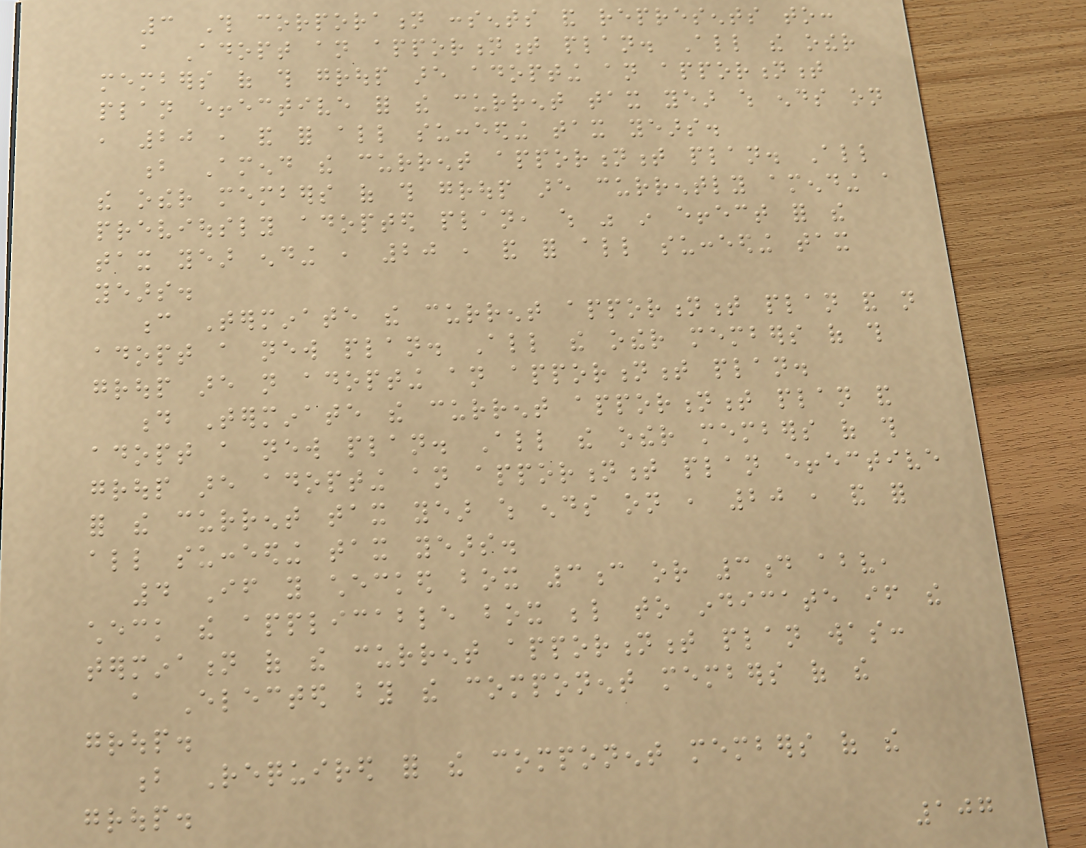3 This corporation consents and represents to:
a Adopt an apportionment plan. All the other
members of this group are adopting an apportionment
plan effective for the current tax year which ends on
, 20 , and for all succeeding tax years.
b Amend the current apportionment plan. All
the other members of this group are currently amending a
previously adopted plan, which was in effect for the
tax year ending , 20 , and for all succeeding tax
years.
c Terminate the current apportionment plan and not
adopt a new plan. All the other members of this
group are not adopting an apportionment plan.
d Terminate the current apportionment plan and
adopt a new plan. All the other members of this
group are adopting an apportionment plan effective
for the current tax year which ends on , 20 , and for
all succeeding tax years.
4 If you checked box 3c or 3d above,
check the applicable box below to indicate if the
termination of the current apportionment plan was:
a Elected by the component members of the
group.
b Required for the component members of the
group.
107
